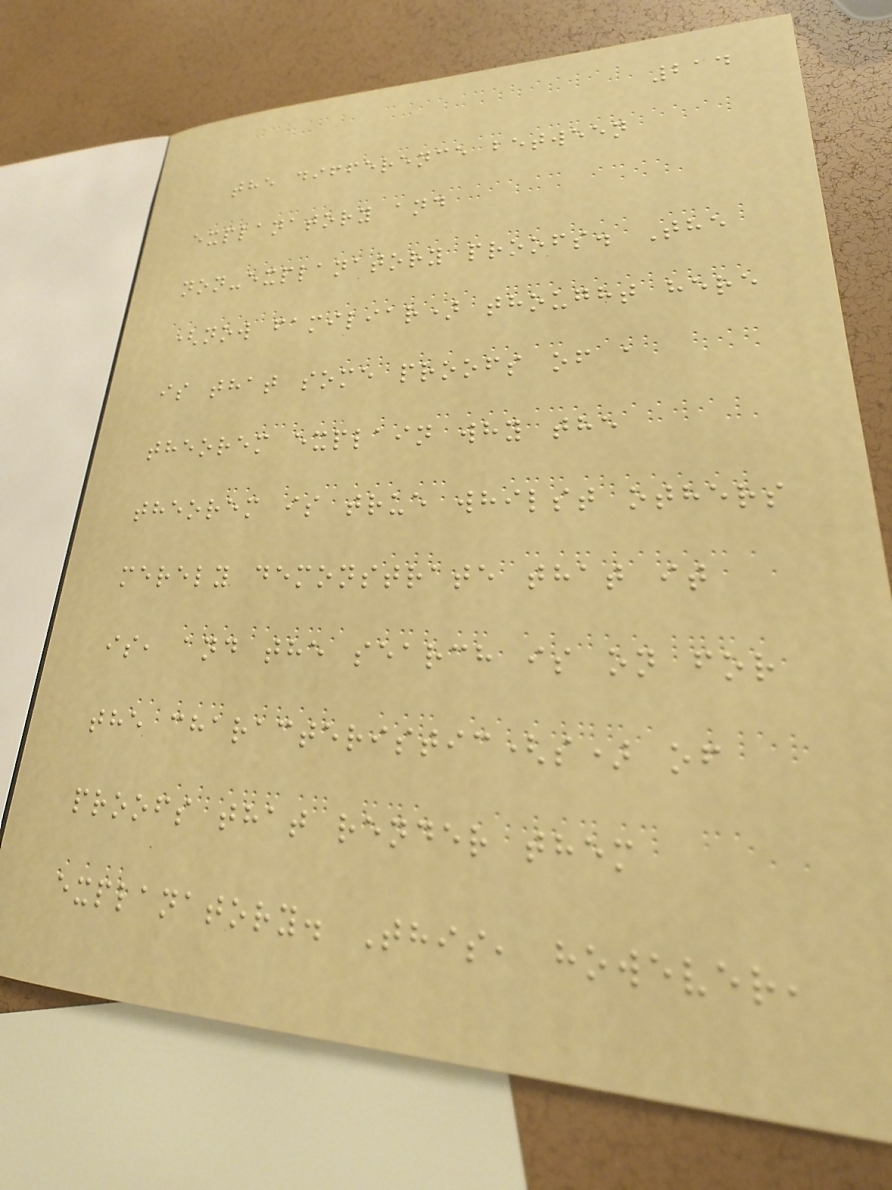214
the difference between
explanatory and
non-explanatory proofs. The
(now familiar) thought here
is that some proofs of a
theorem explain why the
theorem is true whilst others
merely demonstrate that it
is, and the search is on for
the characteristic(s) of
proofs that render them
explanatory. This, however,
